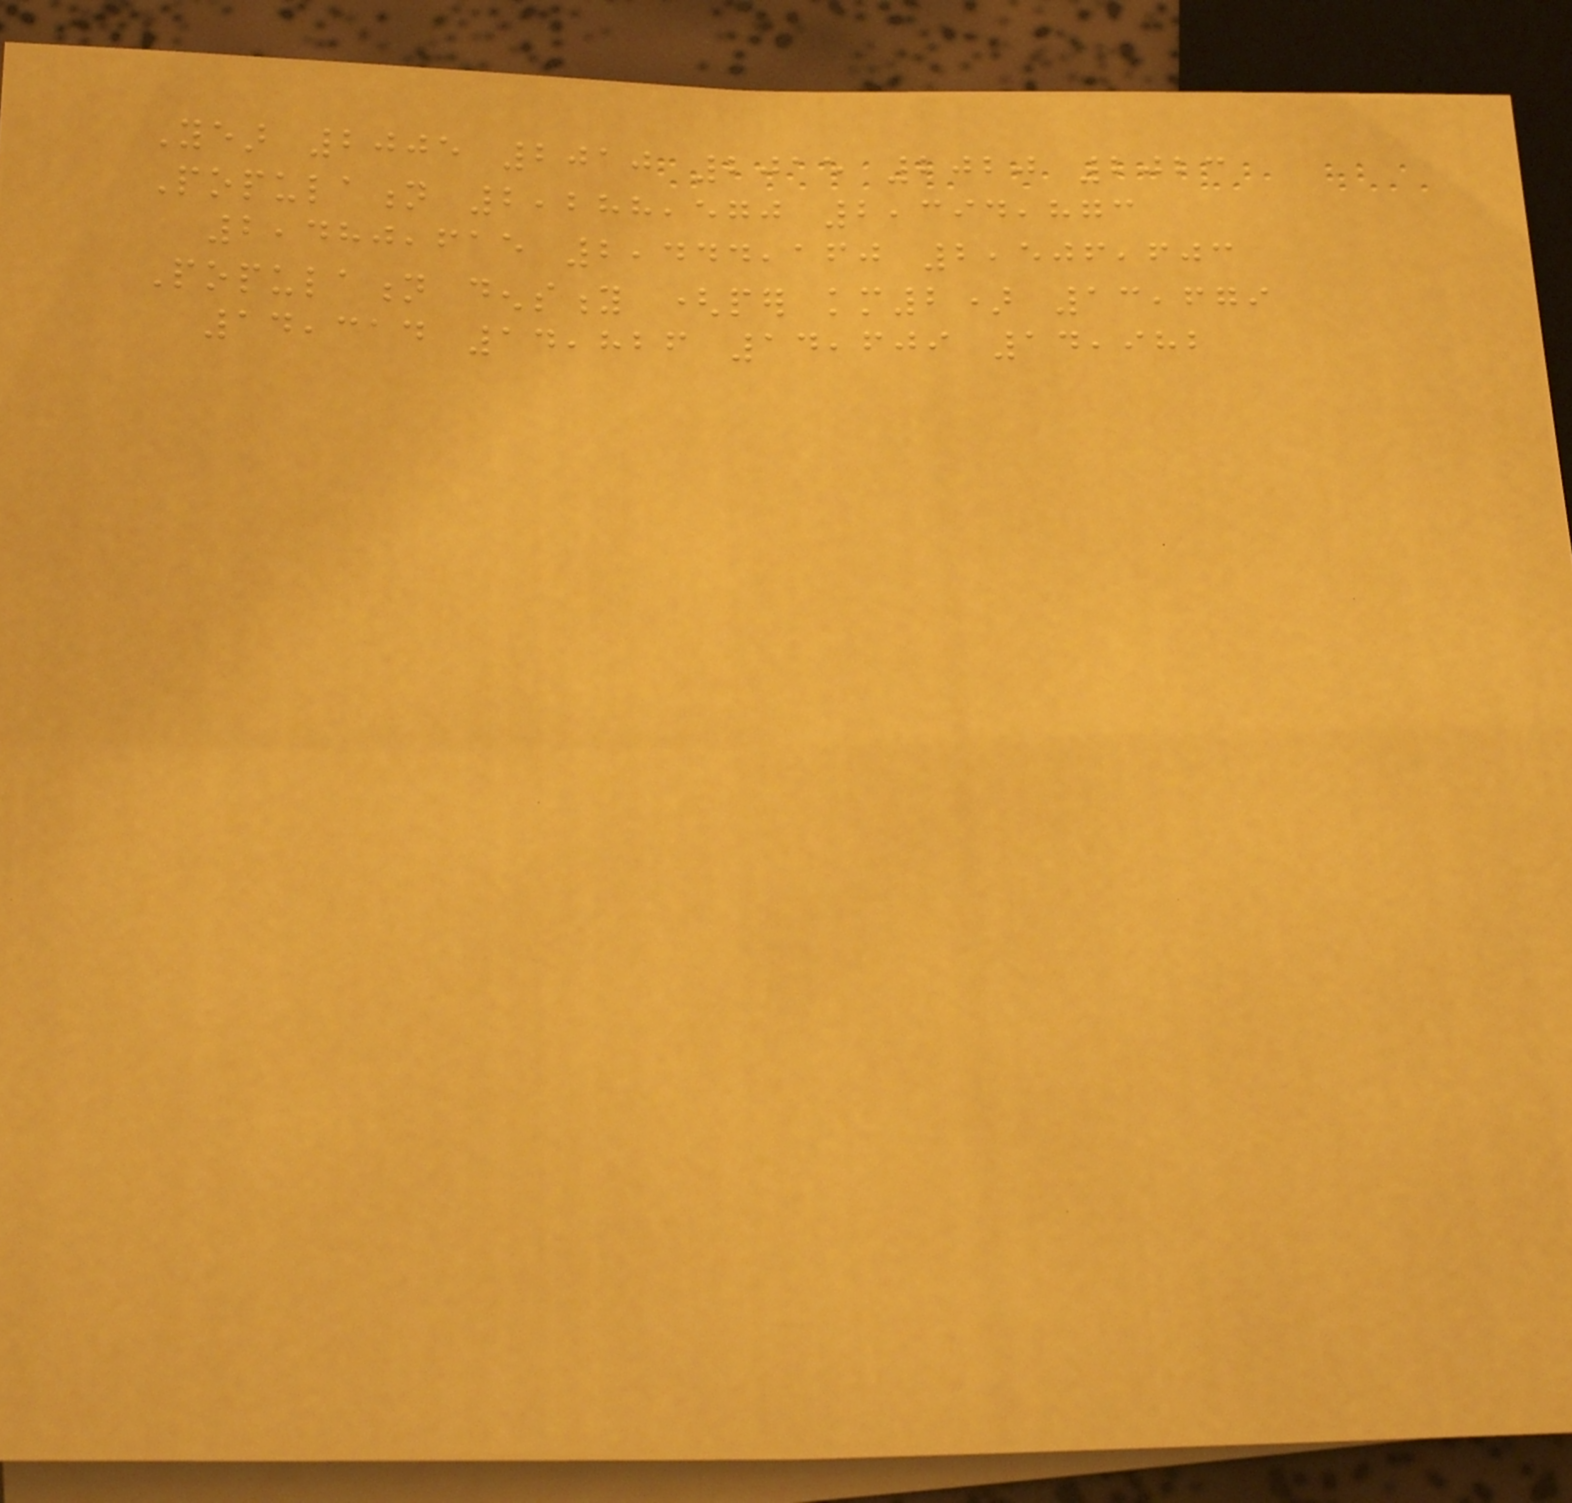Year 2005 2010 2015 2020 2023
Population 2,288,570 2,394,873
2,480,615 2,444,160 2,506,603
Population density (per km2) 13,679
14,314 14,826 14,609 14,982
